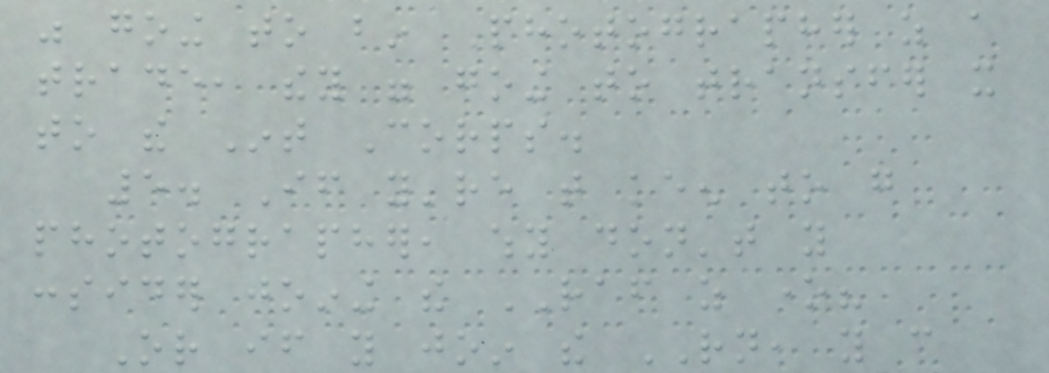was going to bin Photographer as a
trade, they were going to transfer it
to the Int Corps.
5. If you're that keen to go
photographer, why don't you
consider joining the RAF as one?
Or if you join the RN, you can
